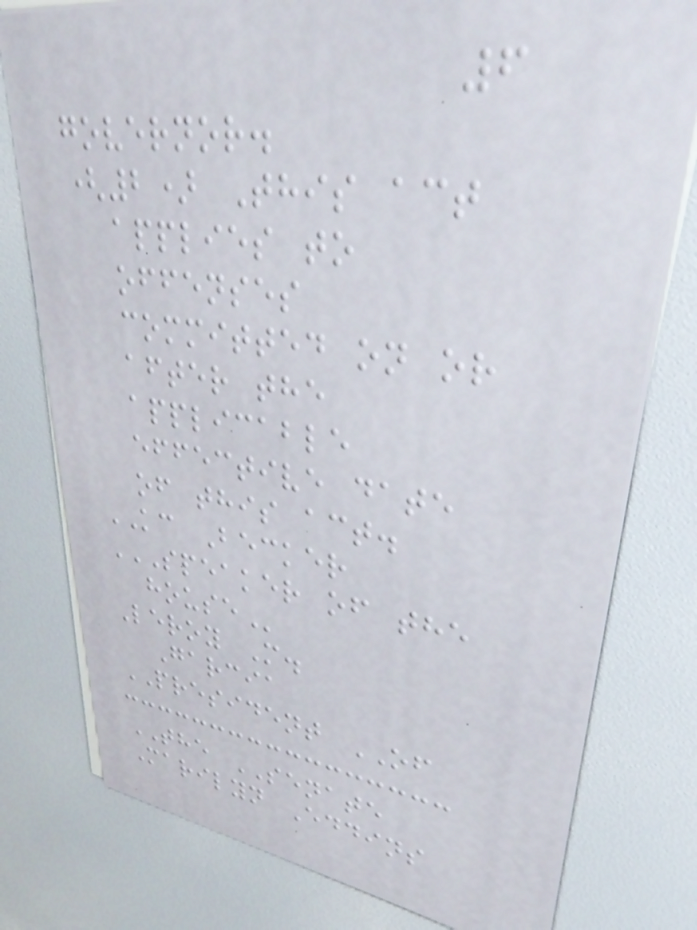6
governor.
(2) This act
applies to
offenses
committed on or
after the
applicable
effective date
of this act.
KC Becker
SPEAKER OF THE
HOUSE
Leroy M.
Garcia
PRESIDENT OF
THE SENATE
Marilyn Eddins
